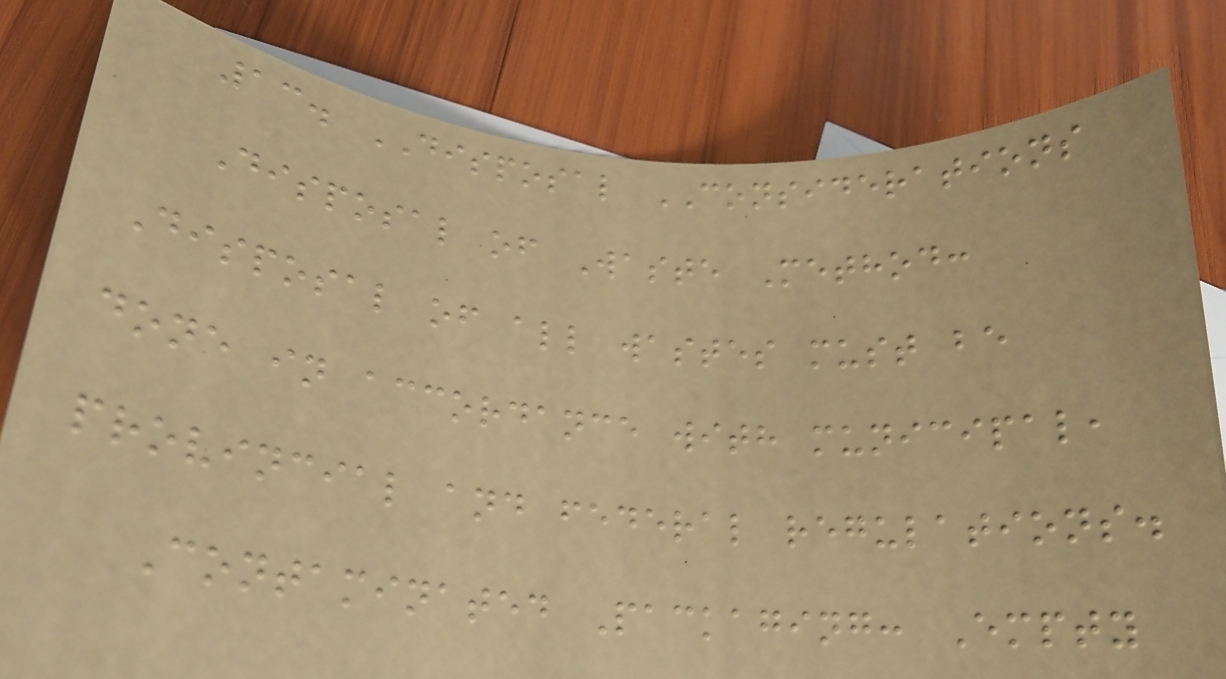13. DISPOSAL CONSIDERATIONS
Disposal of Waste Method:
Disposal of all wastes must be
done in accordance with municipal,
provincial and federal regulations.
Contaminated Packaging: Empty
